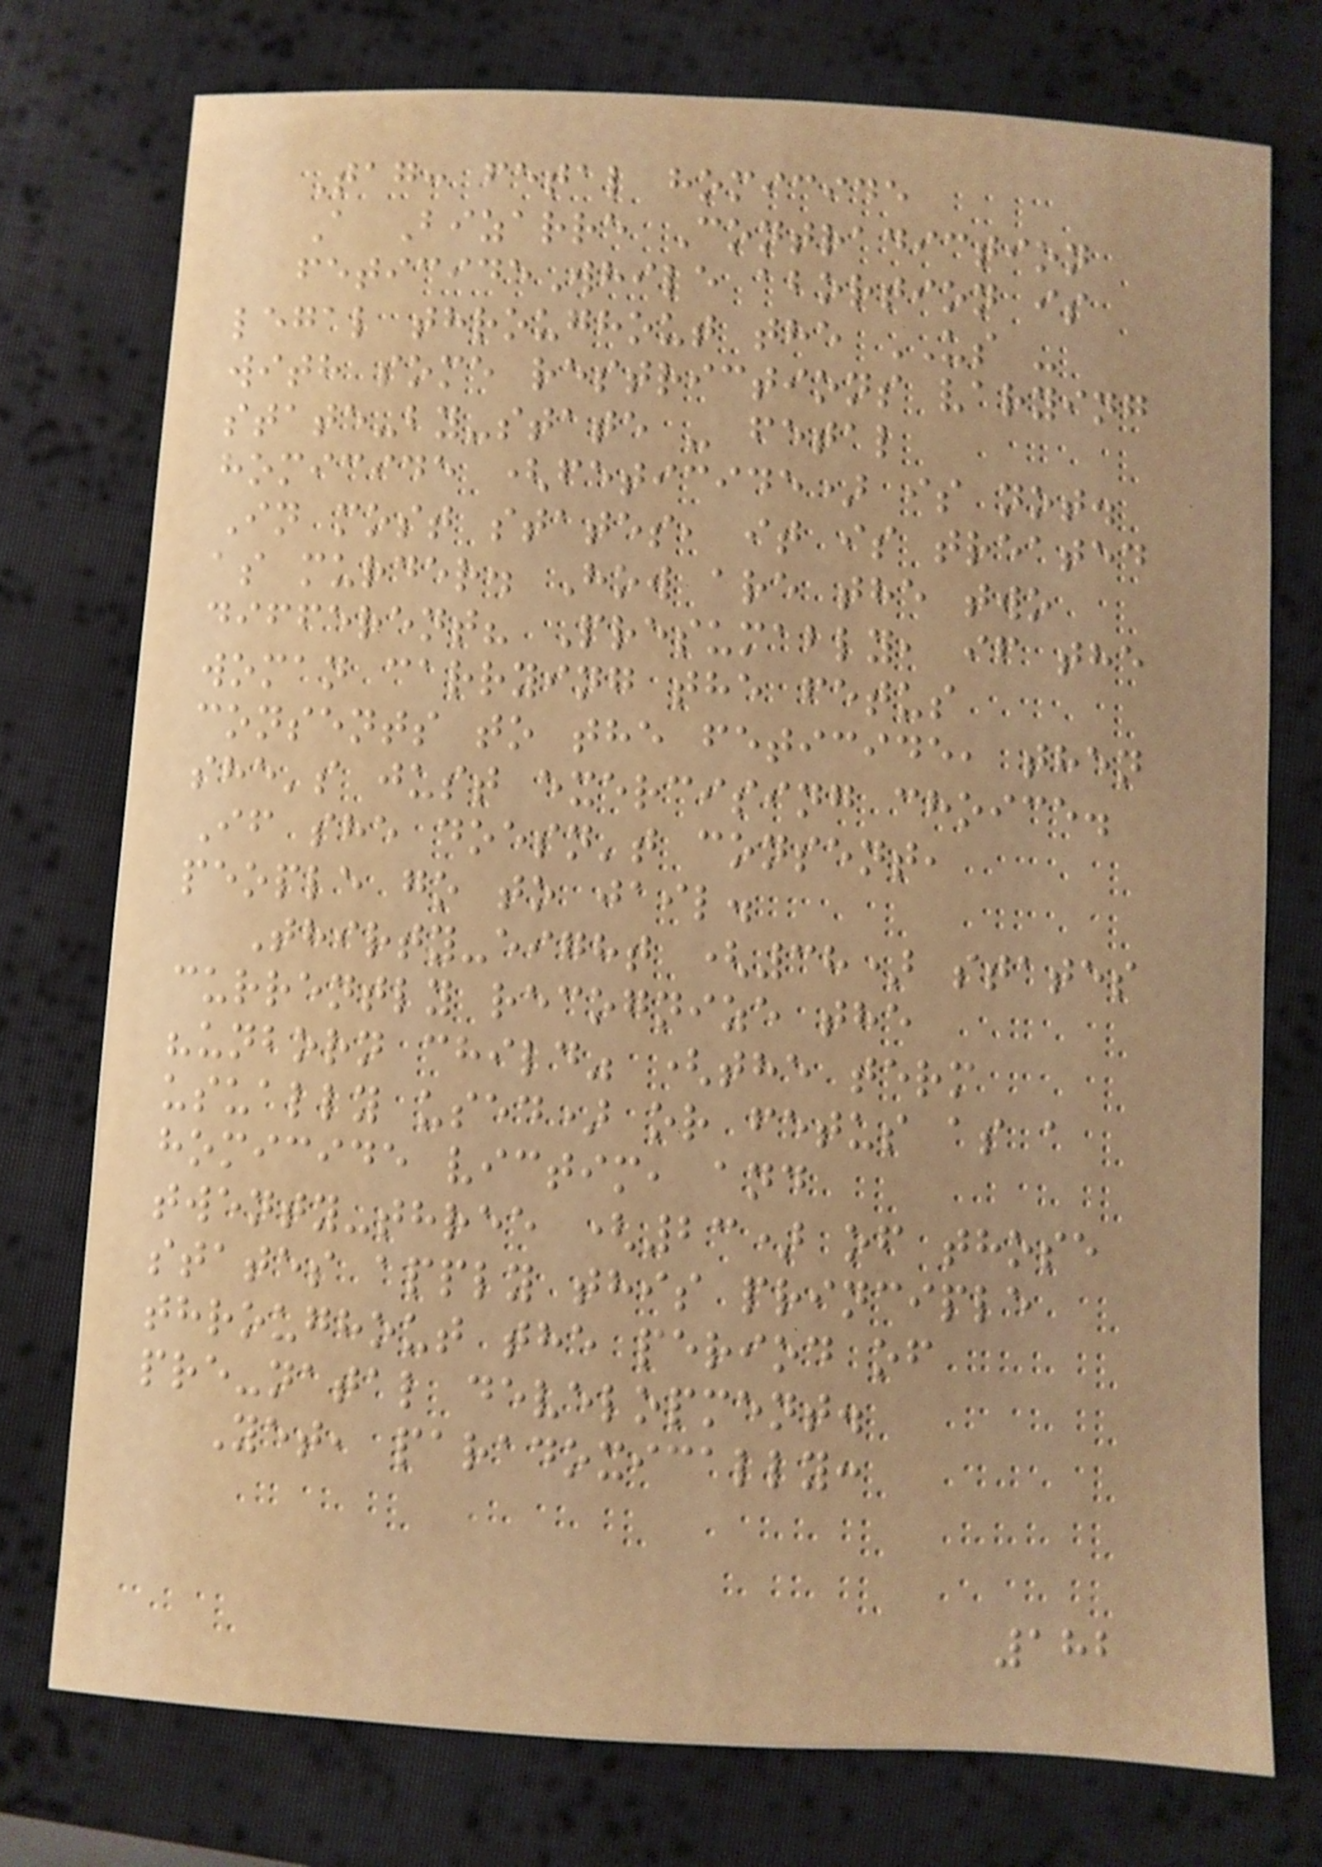Tag: fetal homicide
A Bizarre Contradiction
feticideWhile abortion is
legal throughout the US -
with some restrictions varying
state-by-state - fetal
homicide (feticide) is not.
In most states, it is treated
as murder. How are the two
different? Presumably, if the
woman carrying the fetus
consents to the feticide, then
she's just exercising choice.
If she doesn't consent,
people go to jail.
Thirty-eight (38) states
currently recognize the
"unborn child" (the term
usually used) or fetus as a
homicide victim, and
twenty-three (23) of those
states apply this principle
throughout the period of
pre-natal development.
Yet, paradoxically:
182
